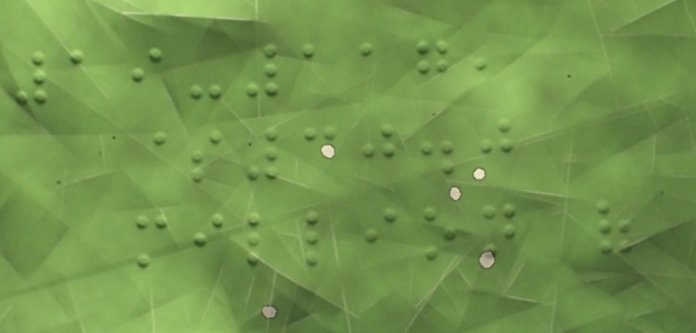19-117,
$30.0
million of
